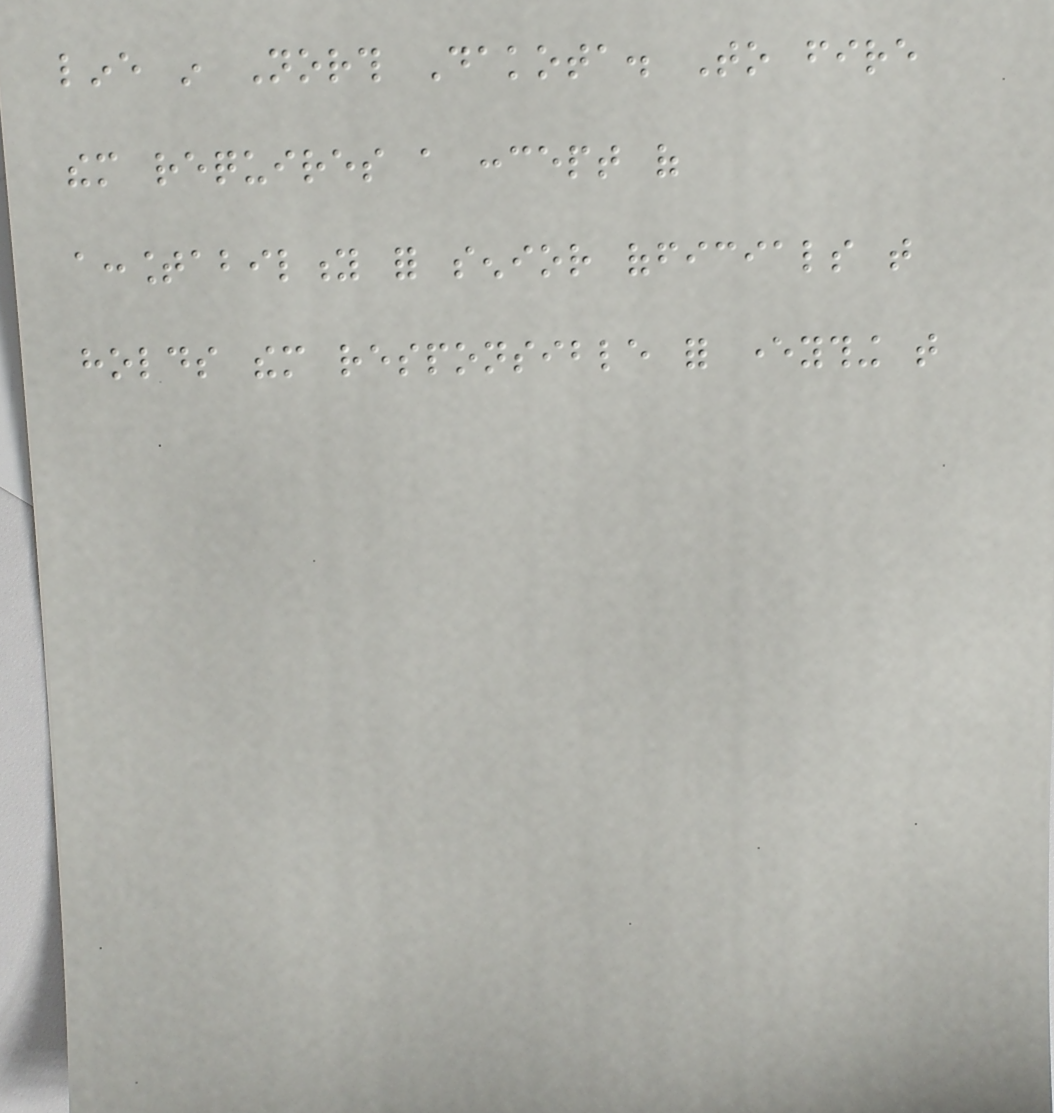line in North Dakota. To fire
them requires a concept of
accountability for senior officials that
holds them responsible for everything that
